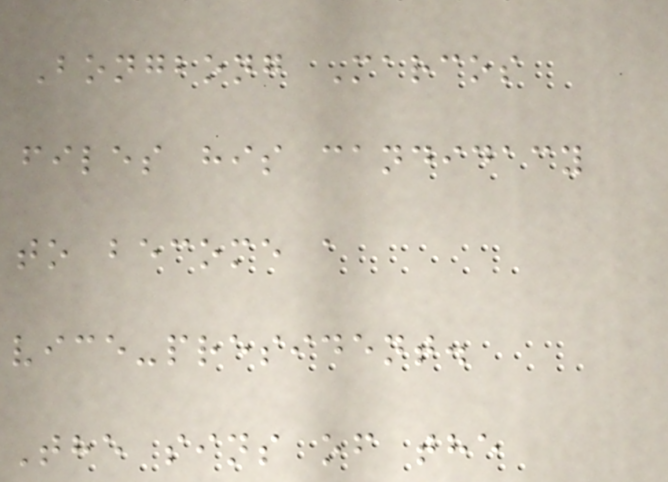Bongbong Marcos
files his candidacy
to become a
vice-president.
The sins of the
